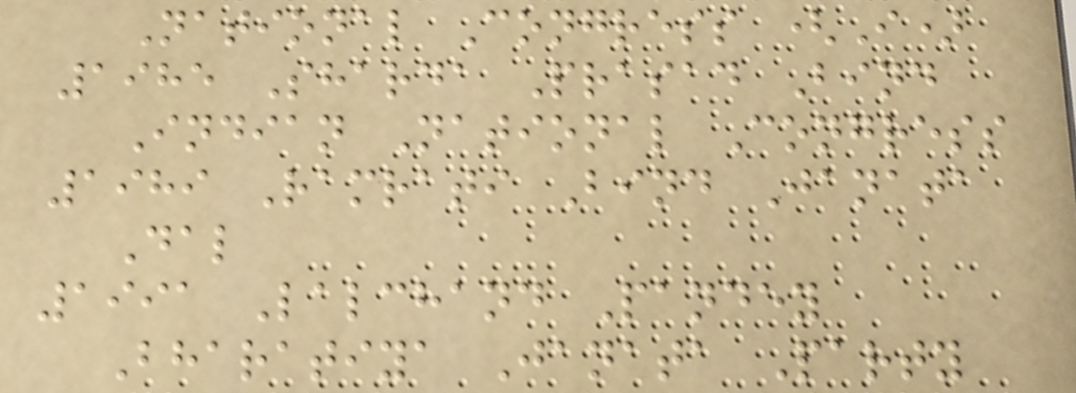National Congress (I)
1985 Sharda Prasad Bind
Indian National Congress
1989 Ramrati Bind Janata
Dal
1991 Lalchand Pandey
Bharatiya Janata Party
